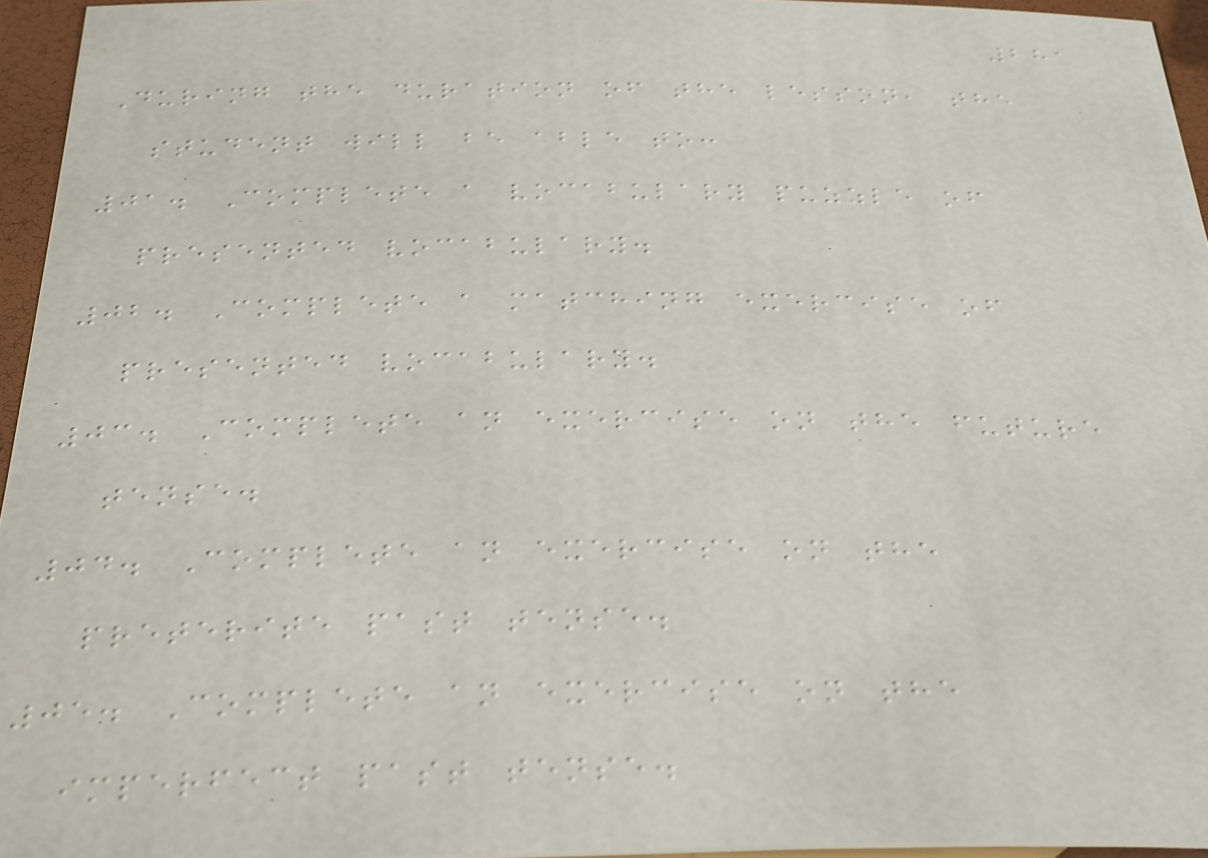281
During the duration of the lesson, the
student will be able to:
01. Complete a vocabulary puzzle of
presented vocabulary.
02. Complete a matching exercise of
presented vocabulary.
03. Complete an exercise on the future
tense.
04. Complete an exercise on the
preterite past tense.
05. Complete an exercise on the
imperfect past tense.
